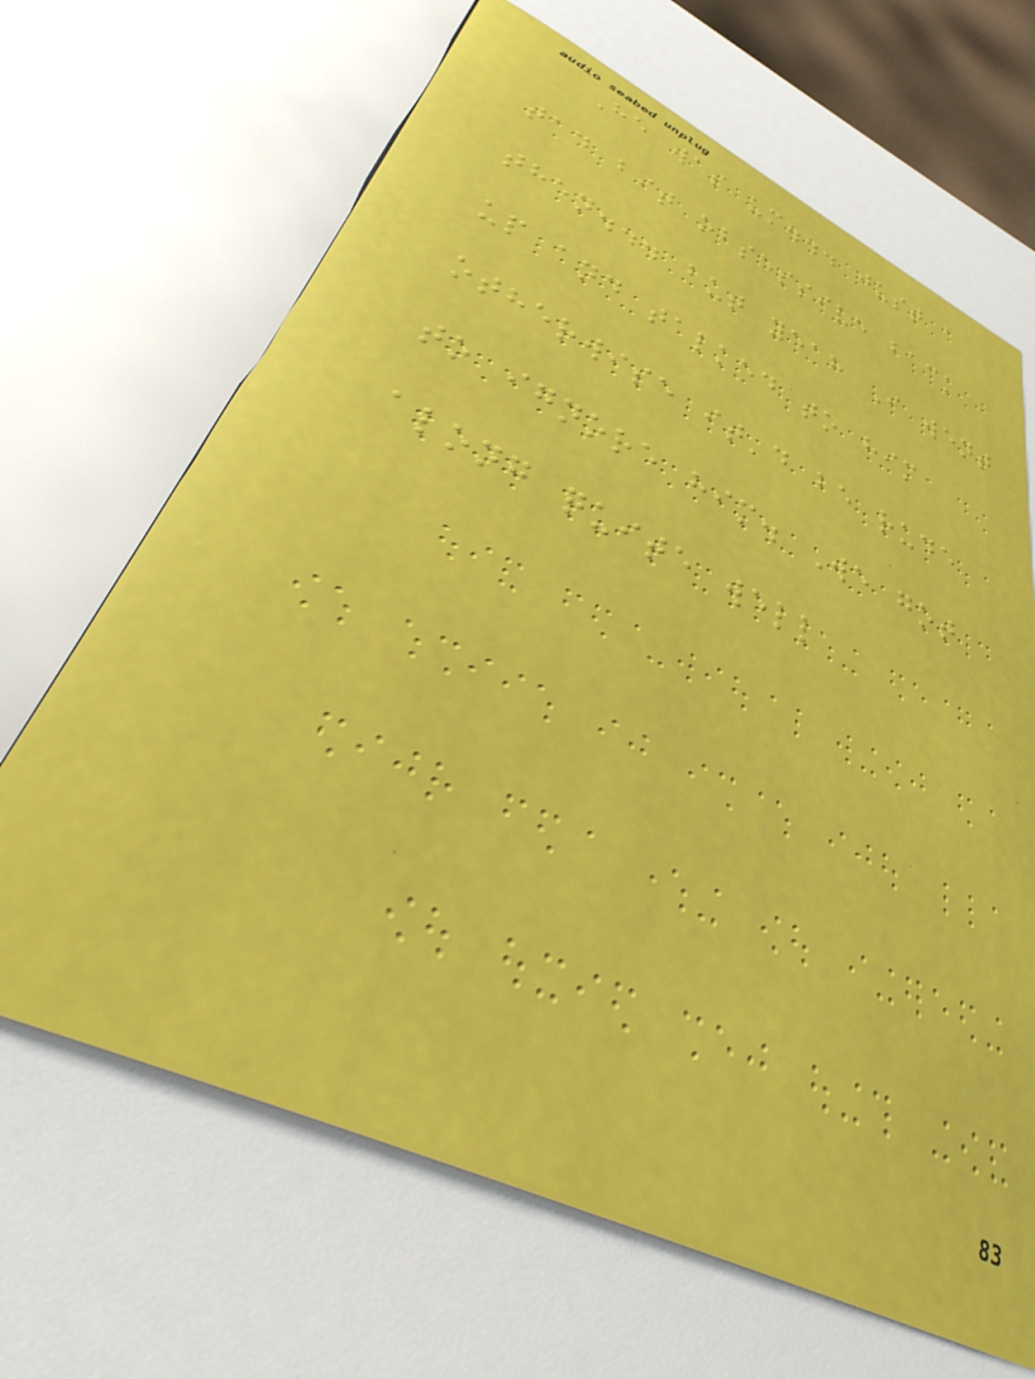He was um... just a
tad bit obsessive back
then... but yeah I went
up and talked to him
otherwise it'd be rude
to ignore him. We got
along quite well
